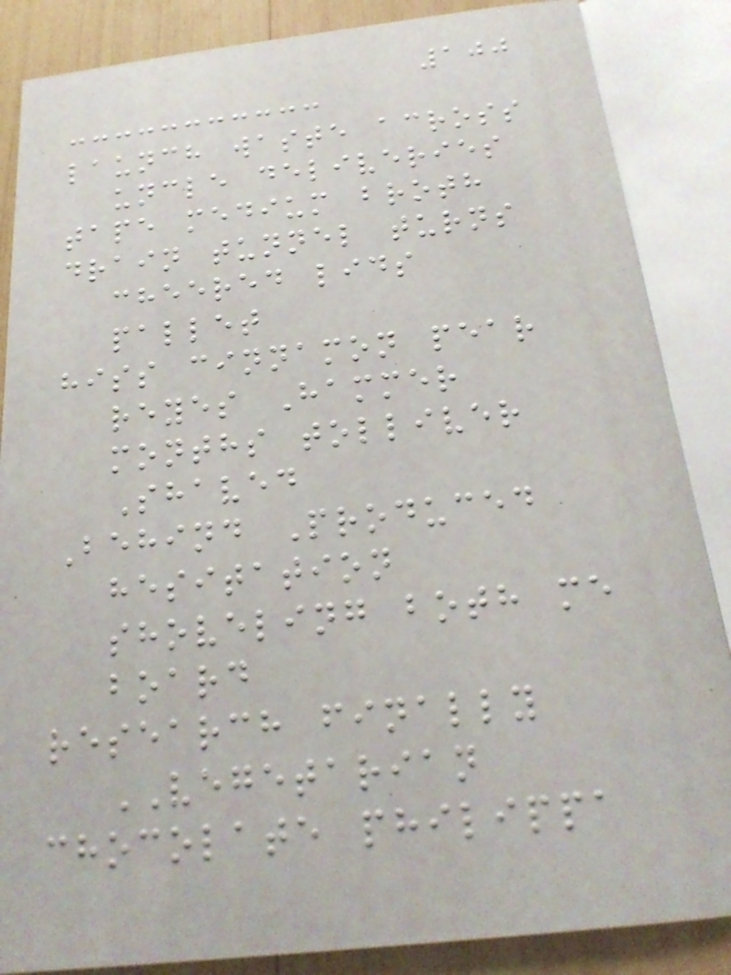100
launch waste across
uncle deliveries
tape medium broth
drain tunnel turns
cheered lids
pallet
hiss cinnamon pear
reyes Hammer
months tolliver
Shaved
Behind Produced
hesitation
shoveling both me
board
research finally
VEGETARIAN
chocolate philippa
